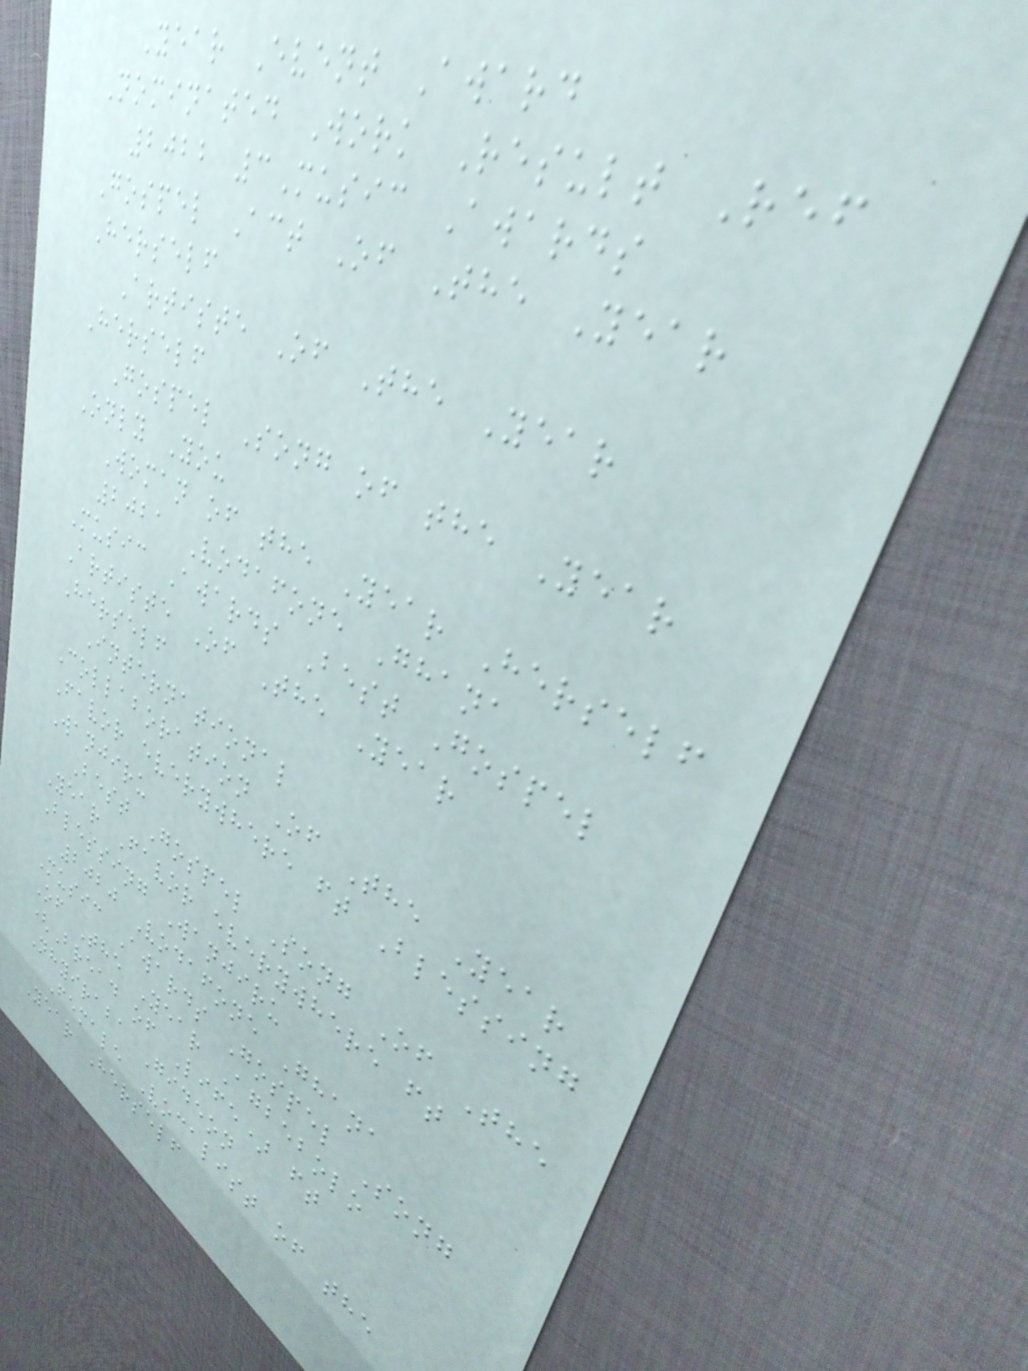Year Event Award
Nominated Work Result Ref
2022 3Music Awards
Gospel Act Of The Year
Herself
Artiste Of The Year
Herself
Gospel Song of the Year
Only You
Woman of the Year Herself
2021 Vodafone Ghana
Music Awards Best Gospel
Artiste Of The Year
Herself
International
Collaboration Of The Year
Favor everywhere ft Blessing
Wanjiru
Best Gospel Song Of The
Year Favor everywhere ft
Blessing Wanjiru
2020 Vodafone Ghana
Music Awards Gospel Song
Of The Year Agbebolo
(Bread of Life) ft
Nhyiraba Gideon
Female Vocalist of the
Year Herself
